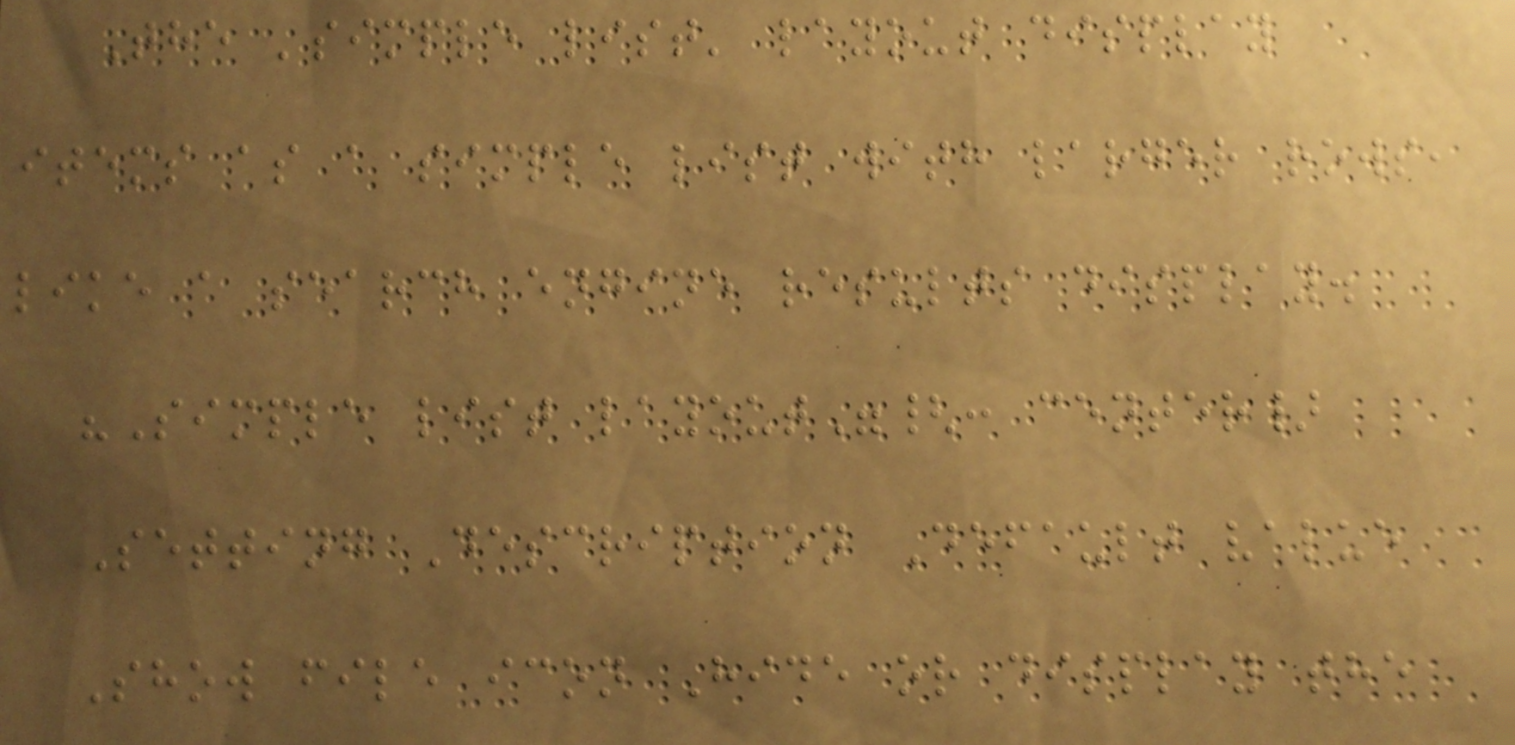The 'simple list' layout display
items as a simple list with larger rows,
like a search engine results display.
"Simple list layout"{: center}
Setting Description Default value
Show file icon Hide or display the
